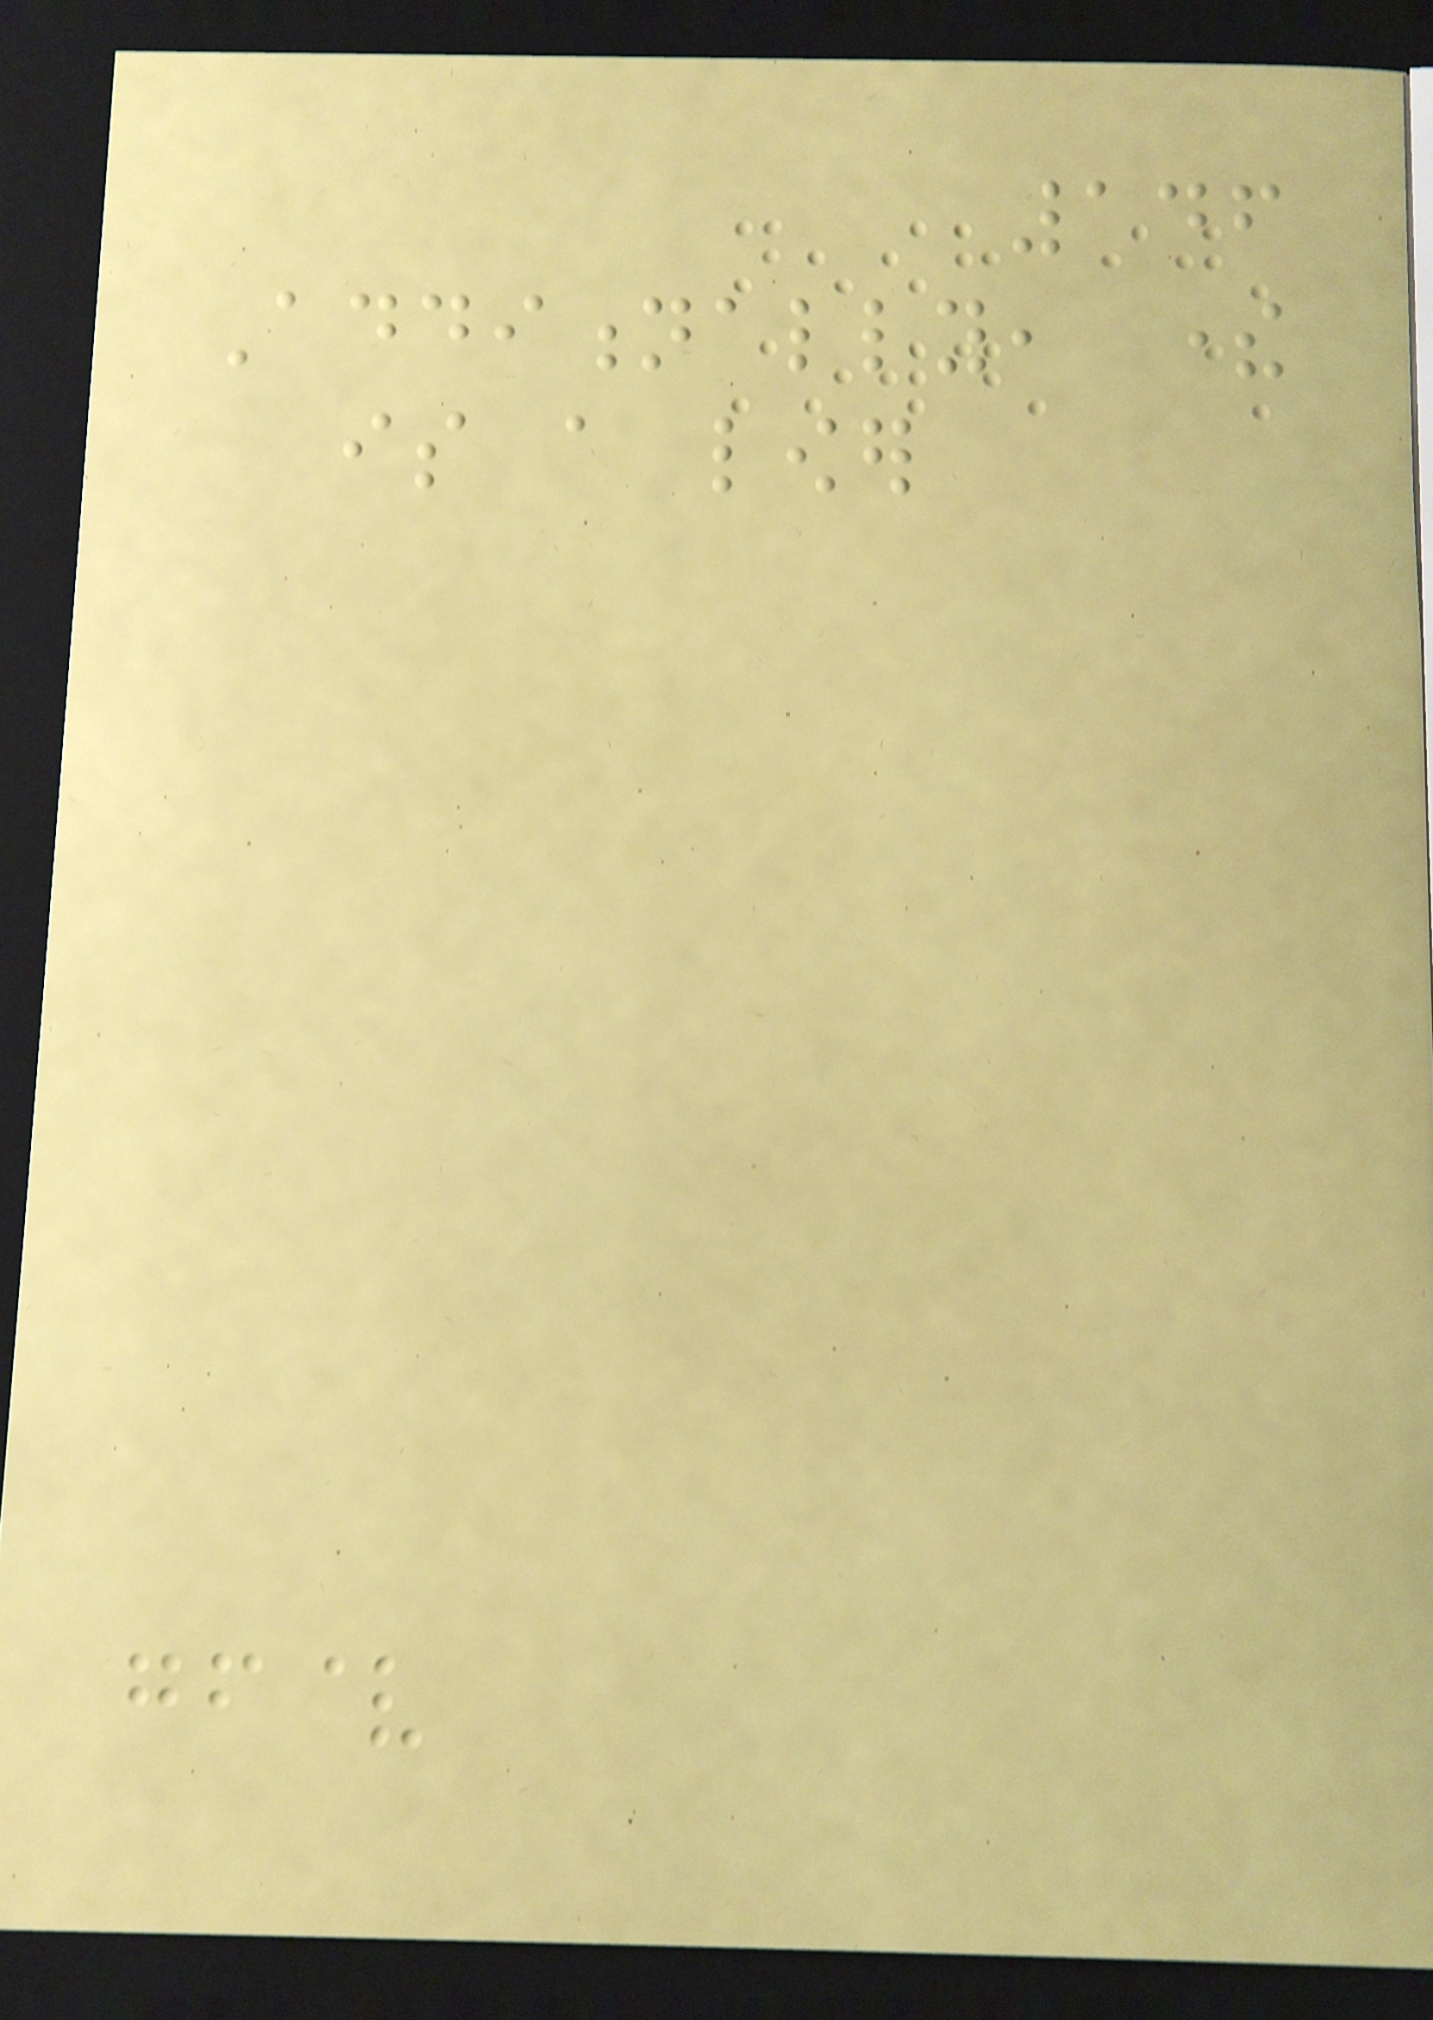146
Additionally, there
is a lower
